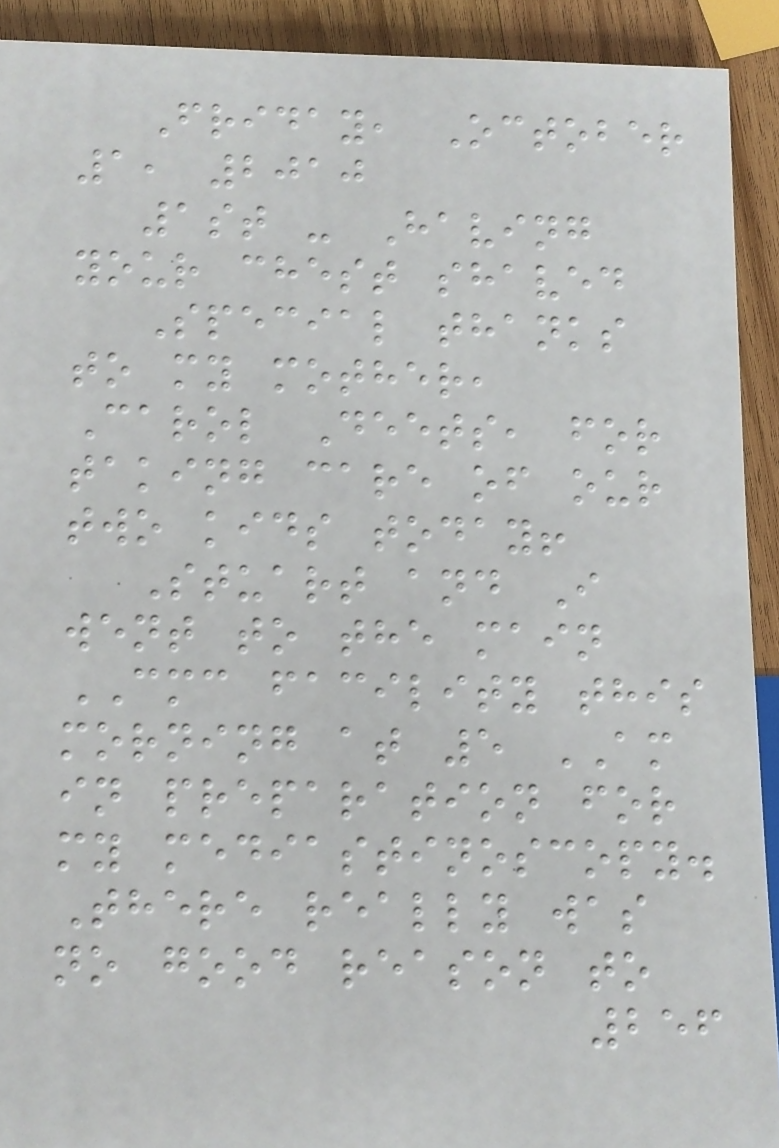Friday, October
1, 2010
1st - Having
your chest shaved
Special thanks
to my mother,
Carol Deets, for
taking care of our
two kids today!
Stuart and I
went to the main
CMC facility this
morning at 5 AM
in preparation for
my mediastinoscopy.
There really was
no good reason to
256
